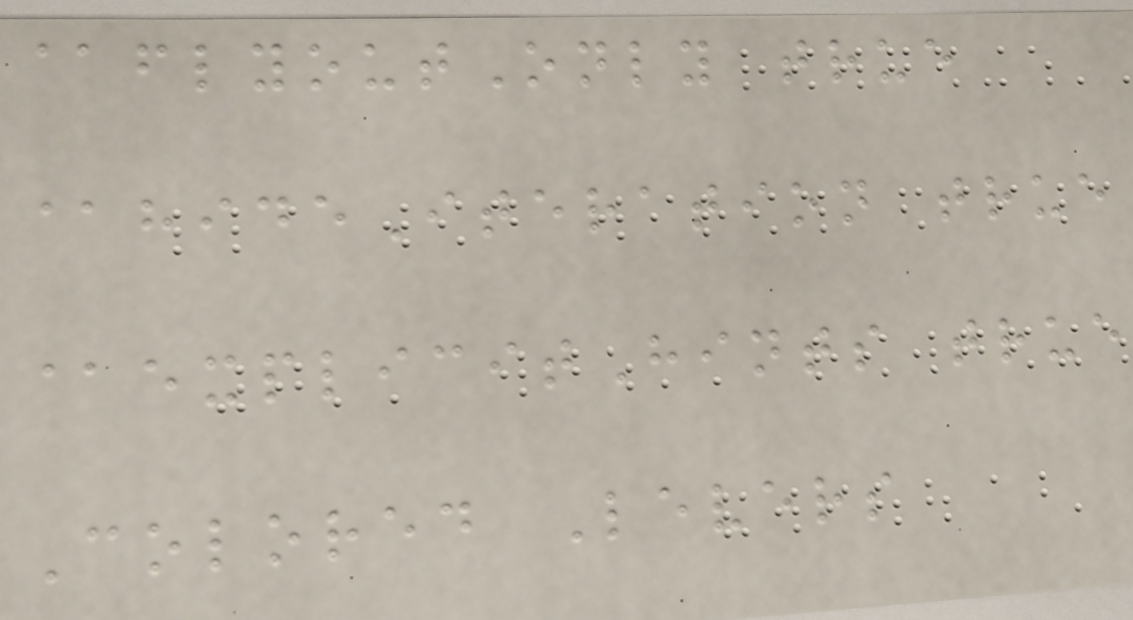@flyoutOnly true
@hideIteration true
@explicitHints true
Colored Levers
